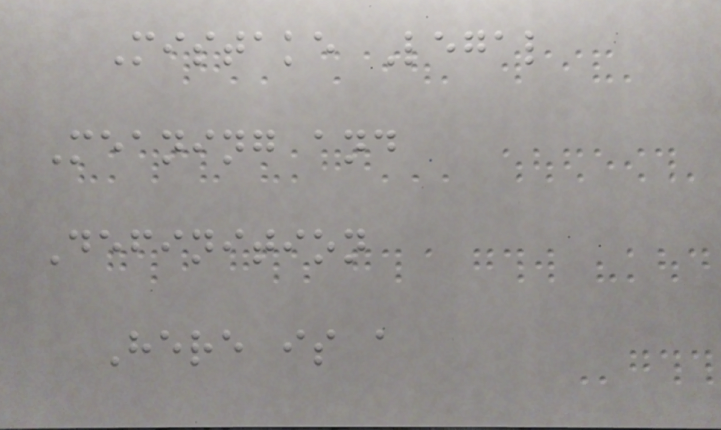Mistake Legal
Meaning and
Definition
Here is a
